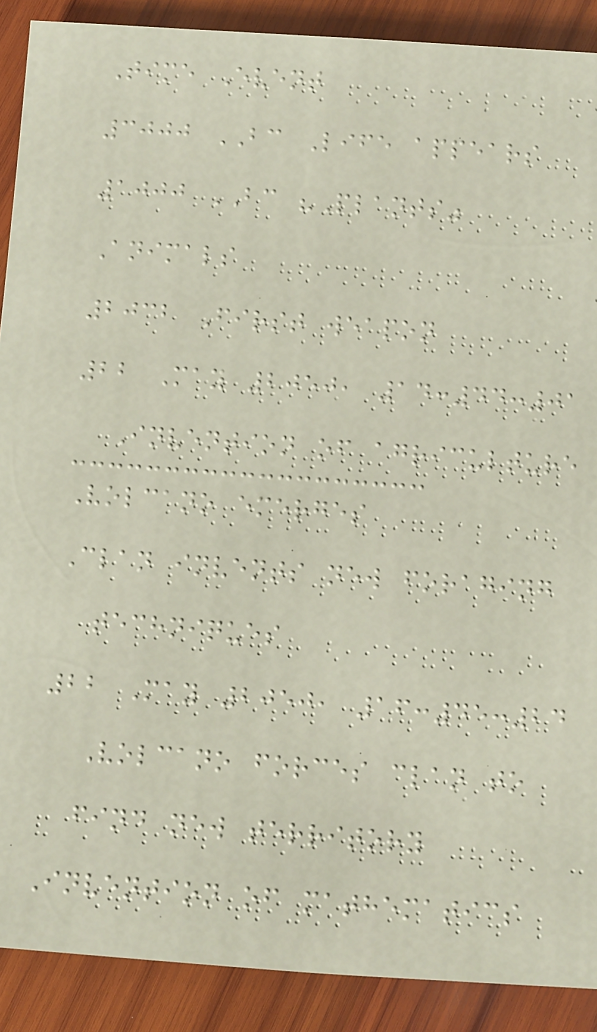Time Event
3000 BC Life appears
1000 BC "Plants"
Animals
2032 First weapon
22 May 2050, 14:44:01
Invention of agriculture
Volcano emerges
Clan invents new foraging
techniques
22 May 2050, 16:45:24
Volcano forces clan to
find new territory
Invention of mathematics
